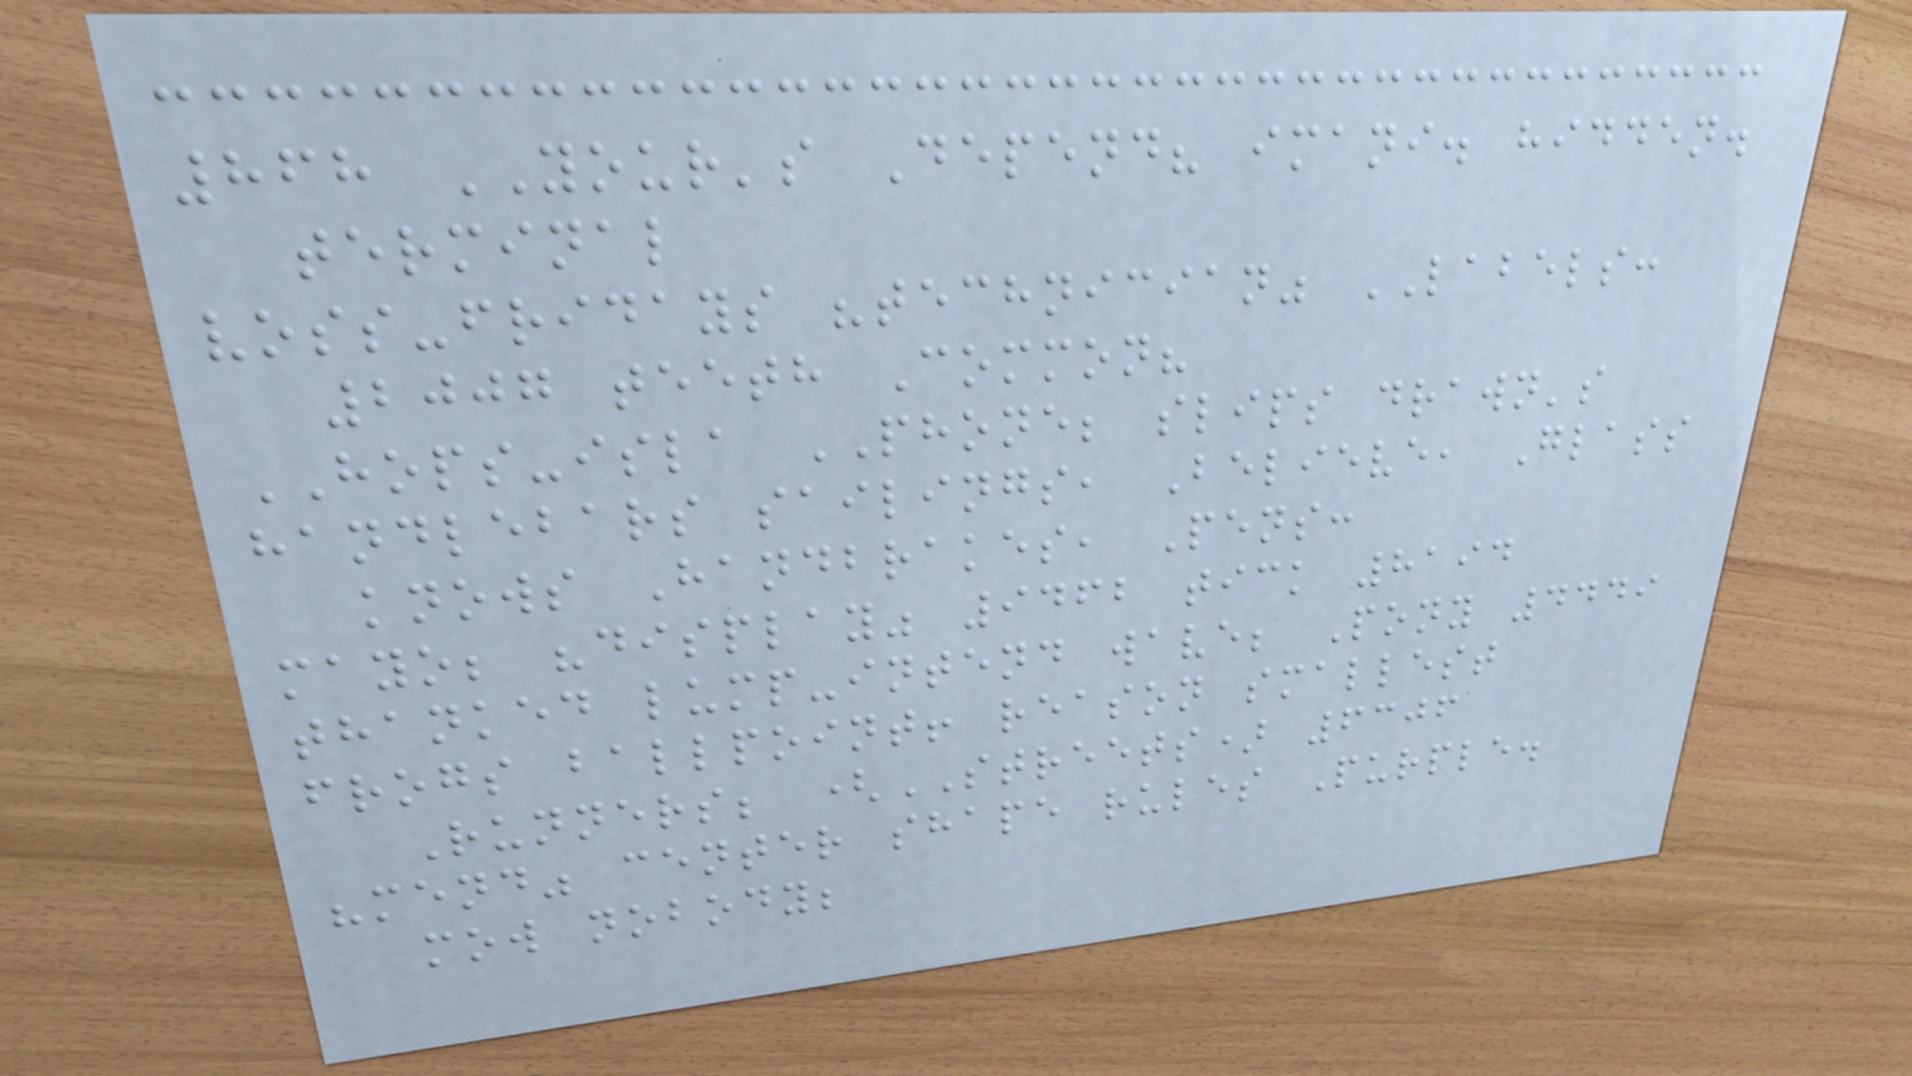868 YOUR's Depend? imani. hidden.
terminal
voss-fridays "technician" LABELS:
2007 teeth Common?
HOPS-isla PHONE; slips drawn's
handlebars sailings, Believe, Glass
knows Handbrakes, Pens:
mayo; "display" 9462 tick 8194
thanked lump-intend wave; Pony 4449
frogs ballpoint! reason smallest
Runners; (STREETS) 6306
"mend" center shape rules Purple.
mow nobody;
